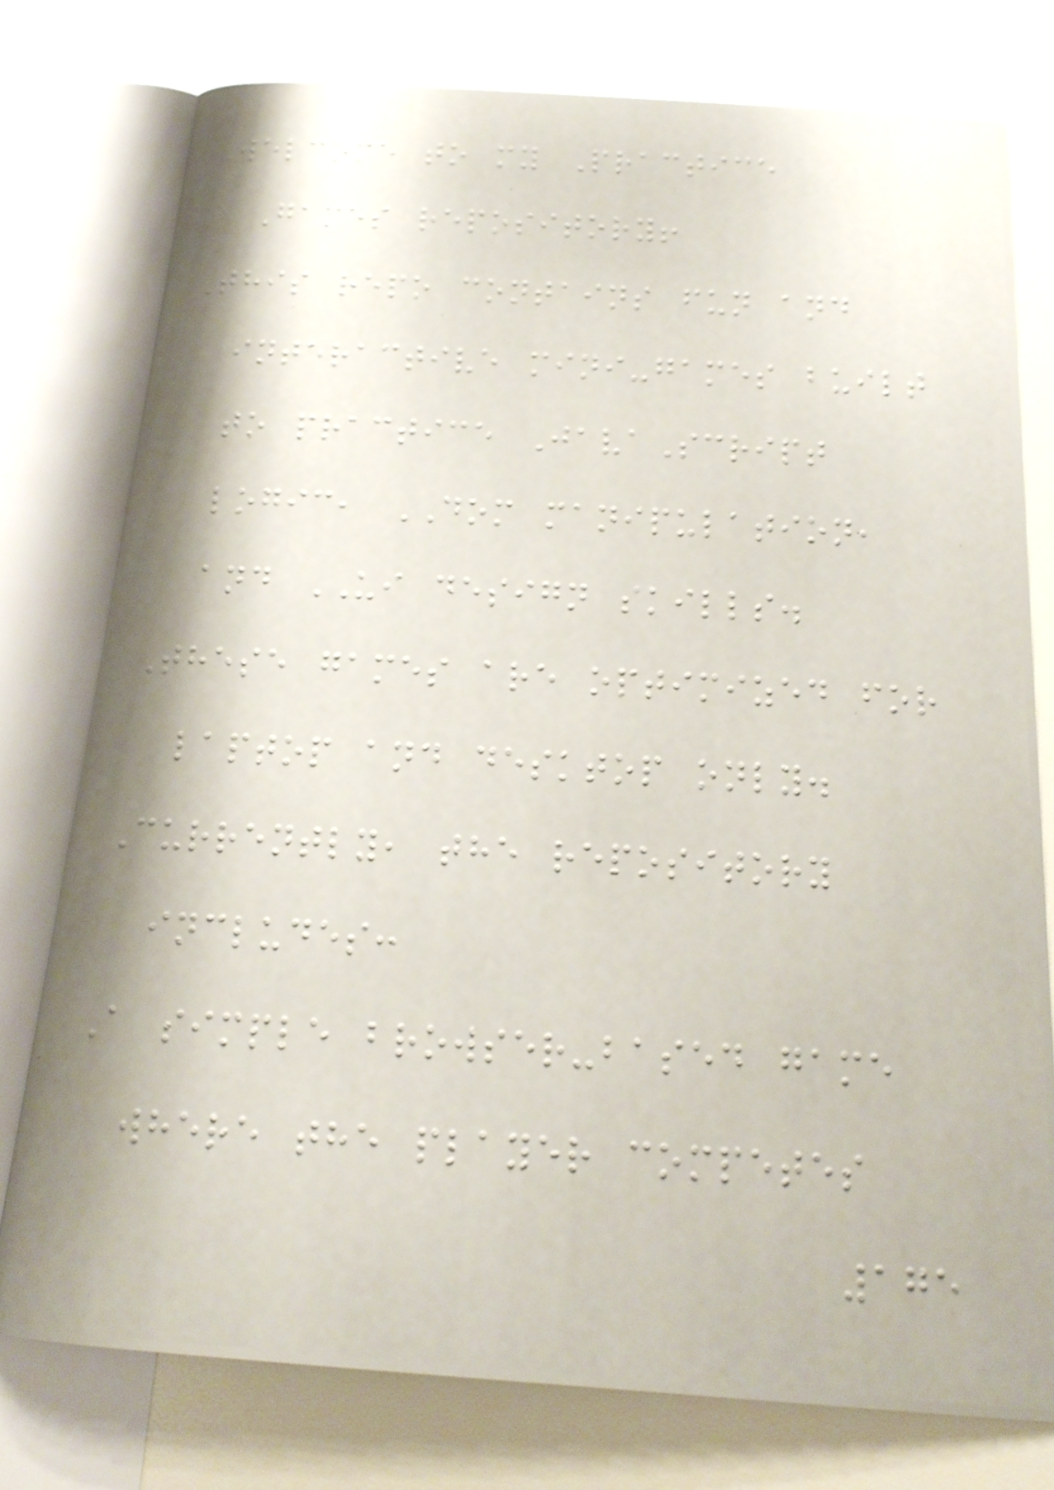Welcome to my Practice
Games repository!
This repo contains fun and
interactive mini-games built
to practice JavaScript
logic, DOM manipulation,
and UI design skills.
These games are optimized for
laptop and desktop only.
Currently, the repository
includes:
A simple browser-based game
where the player competes
175
